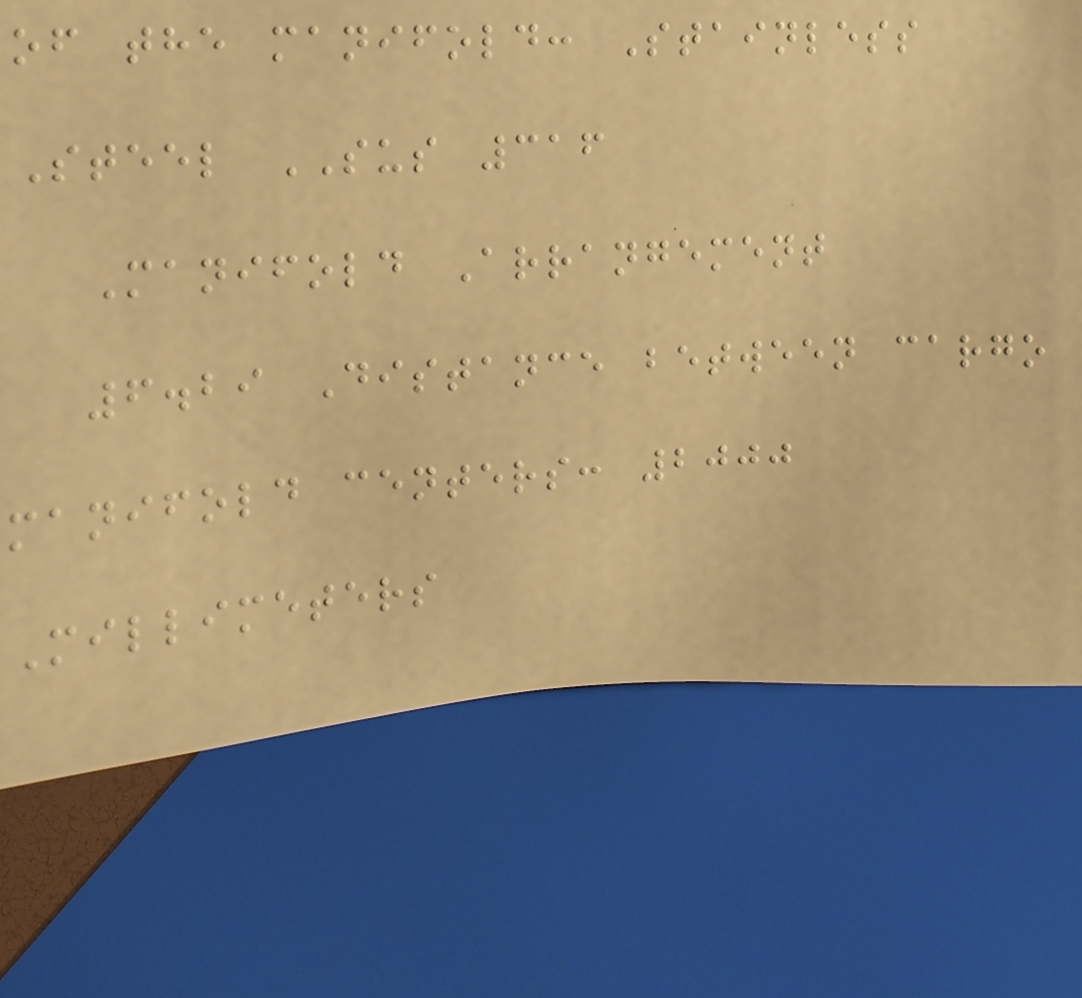of the manifold: Stainless
Steel SUS 316
Manifold Arrangement
6.29 Distance between cargo
manifold centers: 2000
Millimeters
